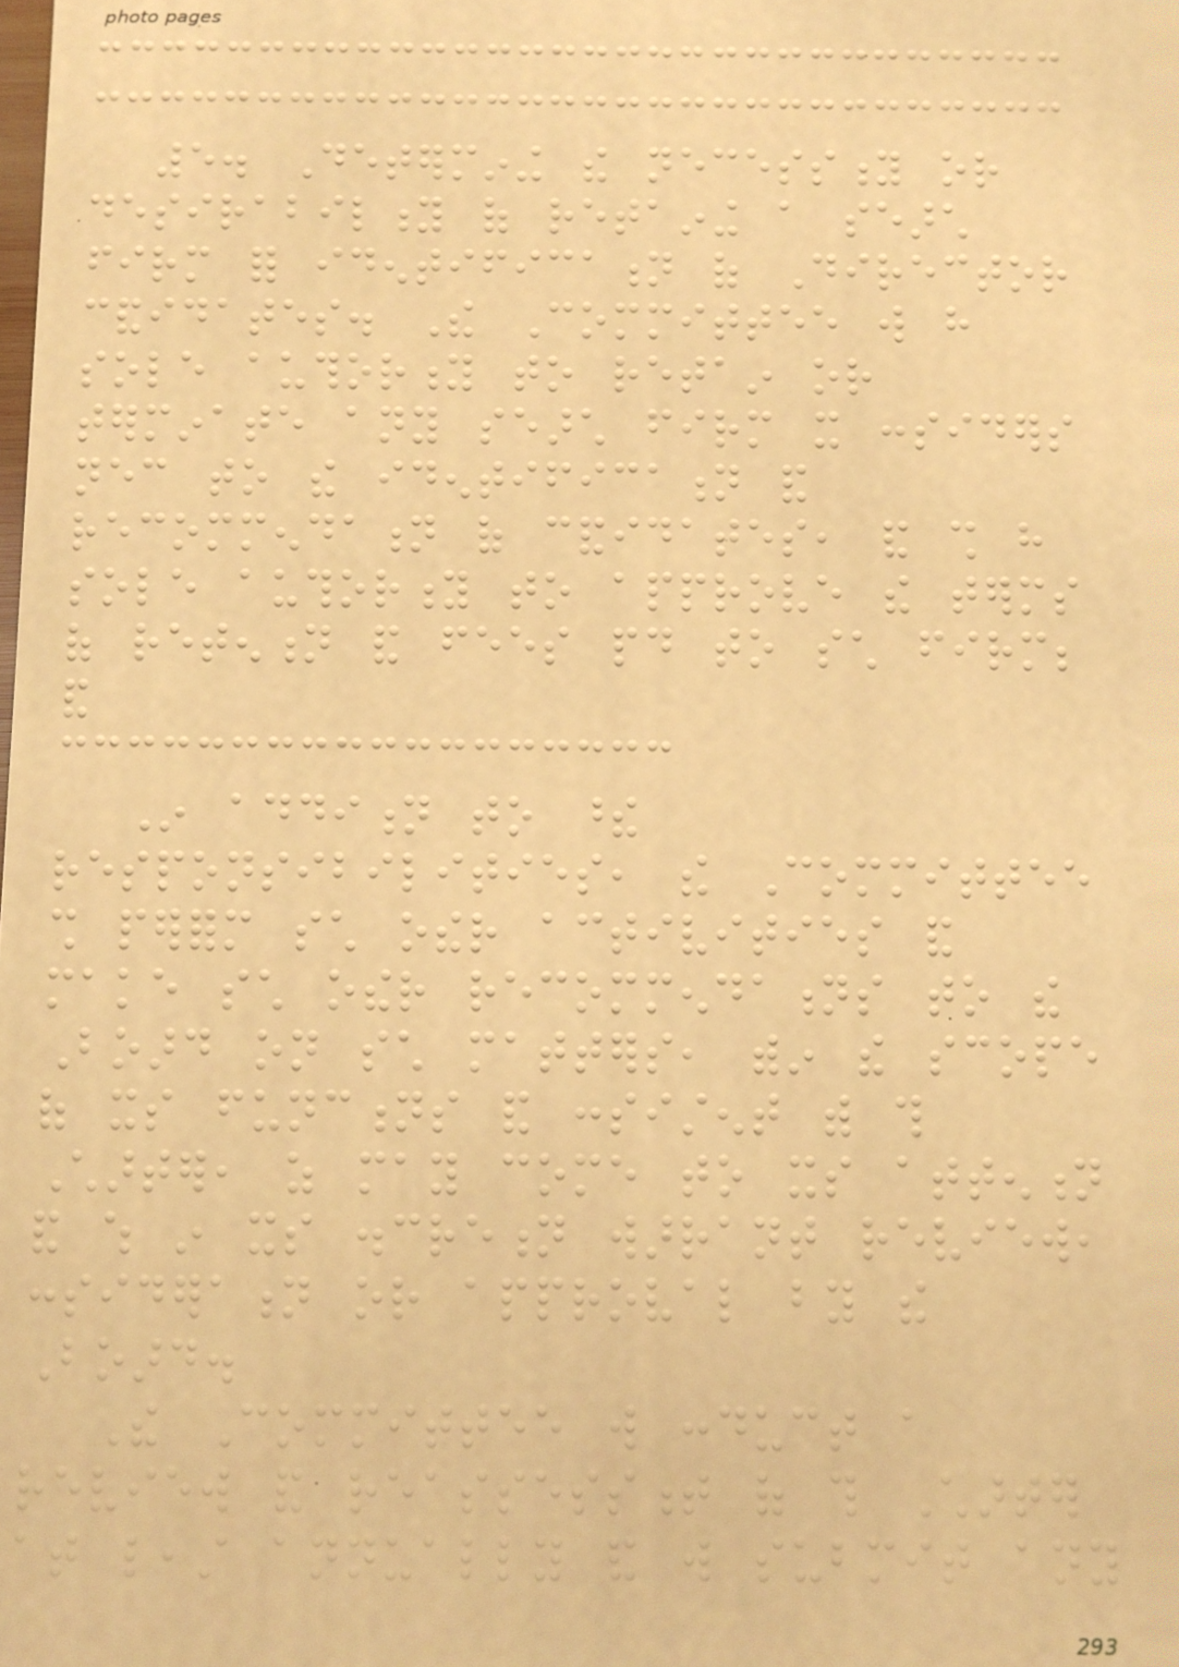5. Determining the necessity or
desirability of retaining a search
firm for identification of Director
candidates. The Committee will have
sole authority to retain or
terminate any search firm it considers
necessary to the identification and
recommendation of candidates, and shall have
sole authority to approve the terms
of retention and fees paid to such firm;
and
In addition to these
responsibilities, the Committee
shall perform such other activities and
make such other recommendations to the
Board on such matters, within the scope
of its functions and consistent with this
Charter, as may come to its attention
and which in its discretion warrant review,
consideration or approval by the
Board.
The Committee will conduct a
review and reassessment of this Charter
at least annually and will submit any
